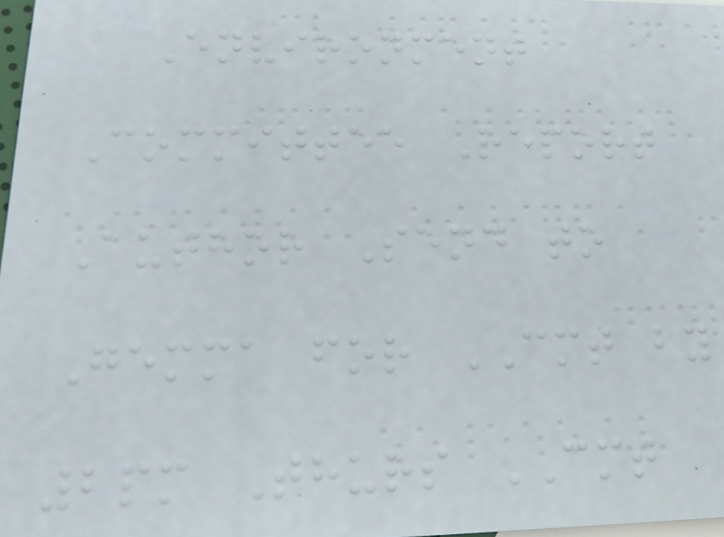Environment
Committee Report
Author Send to
Gemma for CMT by
2pm Thurs CMT
